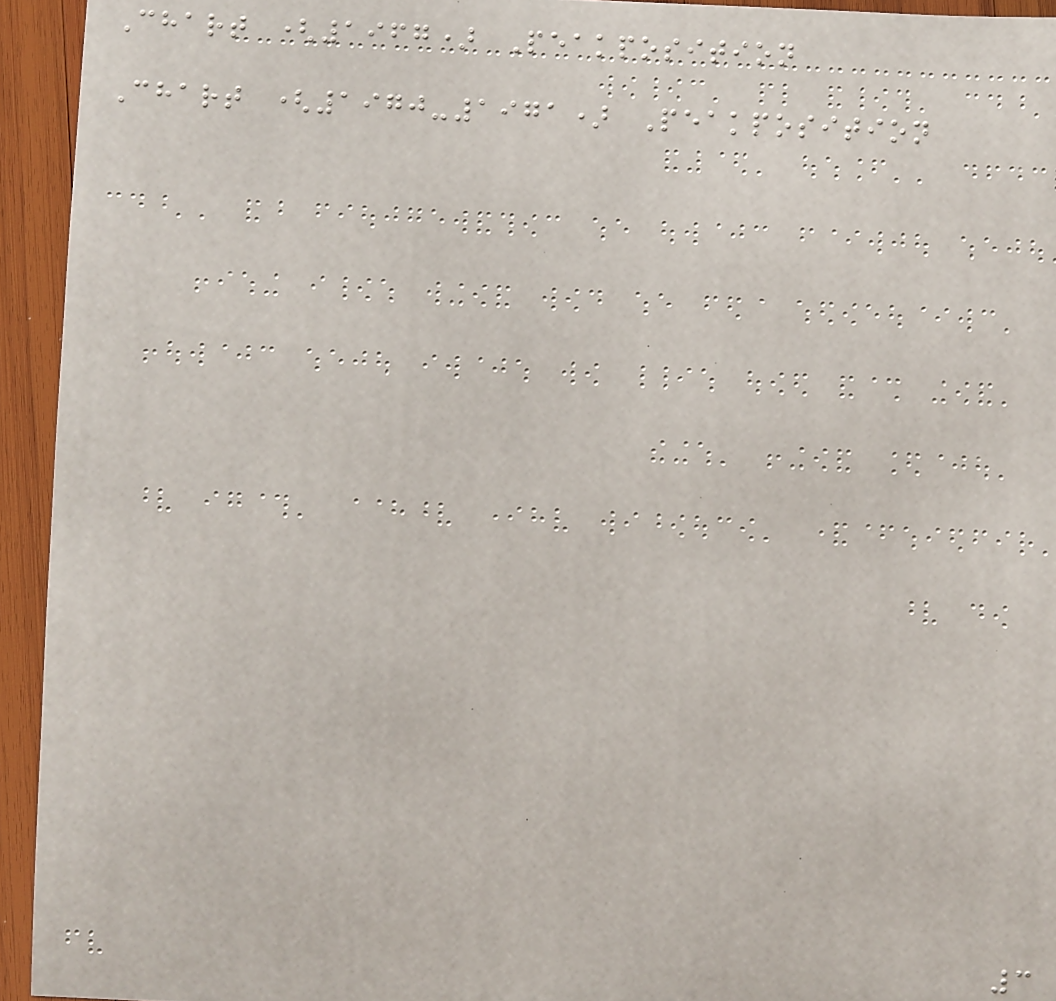Chart (1967) Peakposition
Chart (1970-1971) Peakposition
3
